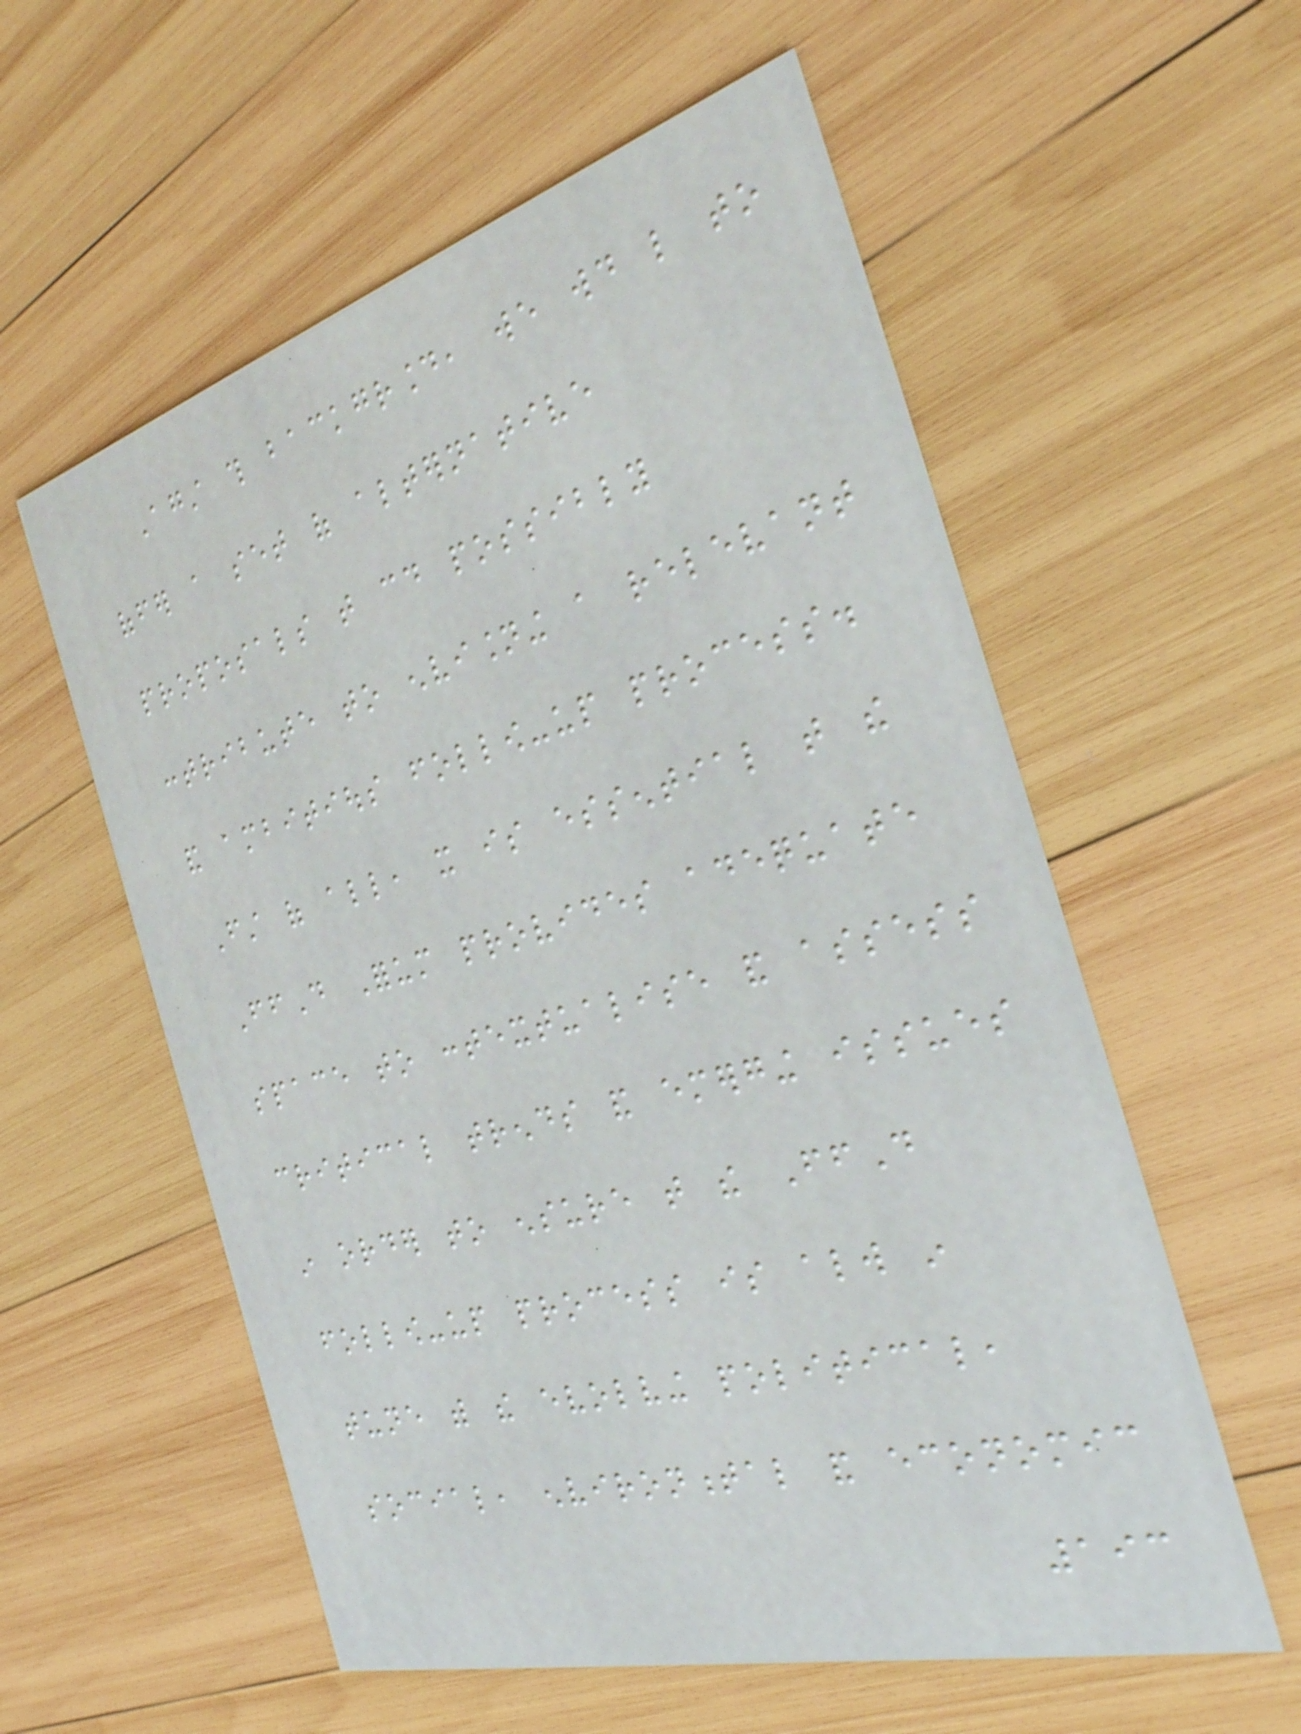Against this background, we would like to
offer a set of alternative
proposals that could possibly
contribute to envisioning a relevant
and ambitious follow-up process.
First of all, it is essential that the
FfD Forum provides adequate
space to contextualise and assess
critical trends and emerging issues
in order to ensure that the FfD
follow-up process is always in
tune with the evolving political,
social, environmental and economic
193
